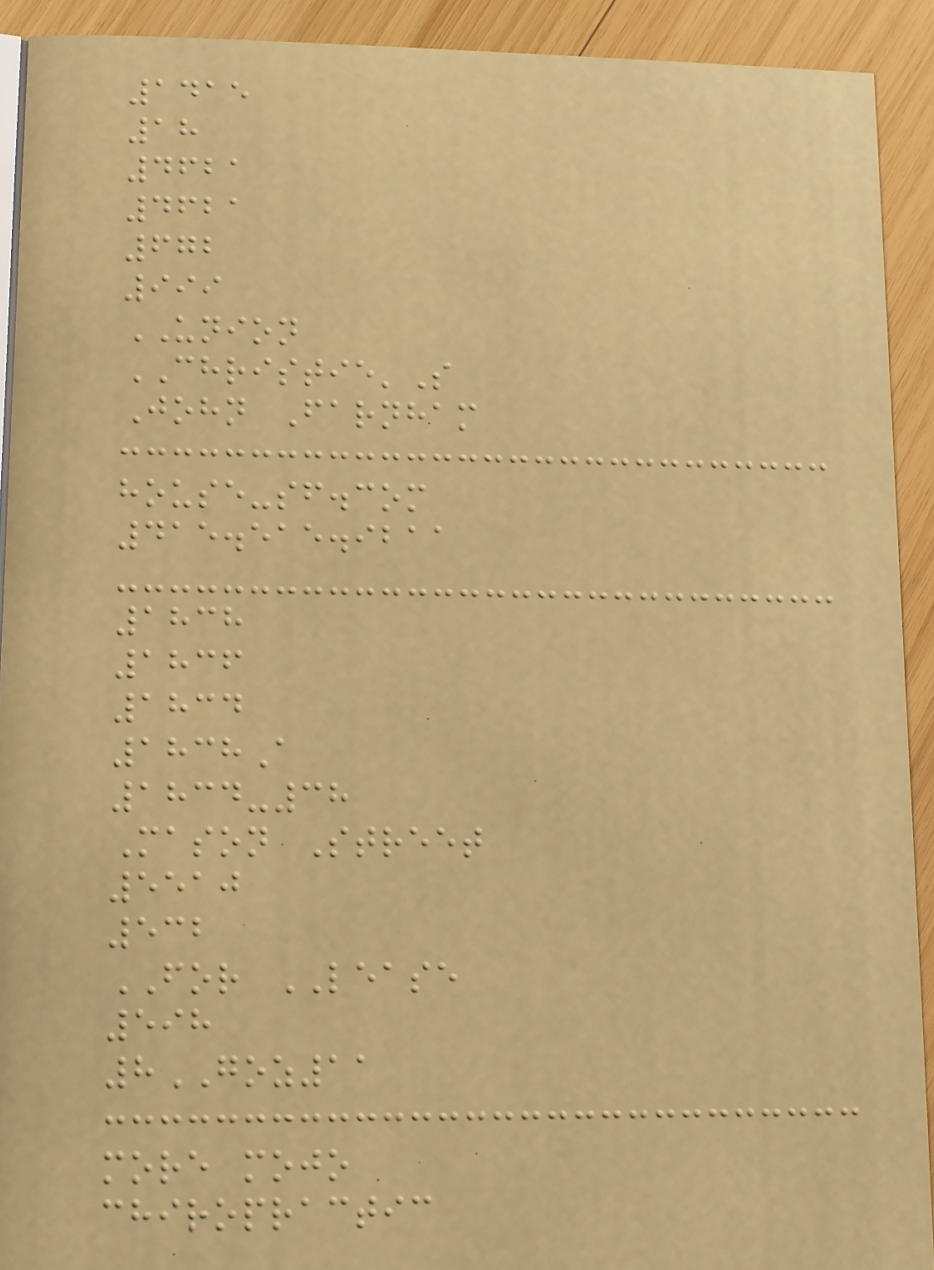1415
18
4621
4621
672
999
UNION
CHRISTIE'S
John Farnham
house-sf.com
415.515.9211
1838
1836
1834
1838A
1834-38
Mason Street
5510
532
FOR LEASE
598
8GOZ11
more mojo
chiropractic
